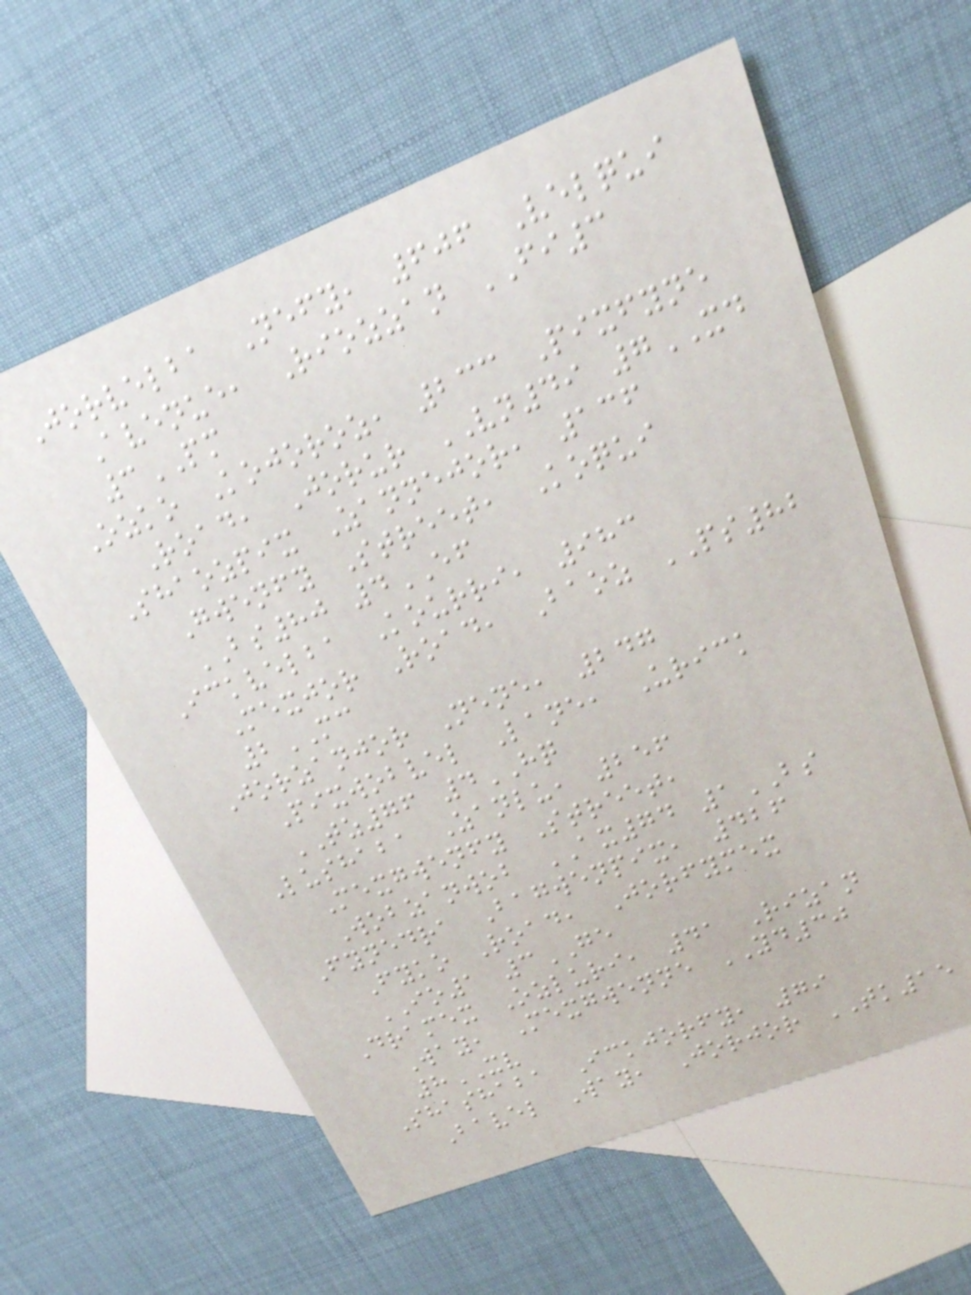Jorvelba Nefy, 606 Velqui
Avenue, Riozzan FI3
3PM
Ozko Kojoroz, 233 Pixfyne
Road, Jorur VN49 7XD
Shaozpix Zannejor, 136
Gwenfy Street, Koqui
BS80 4EF
Ickvelba Kourri, 983
Mexjor Road, Baoz PS82
2MC
Jorzanjor Nene, 247
Pixwobvel Lane, Urick
TZ76 4HQ
Lushaba Zanlu, 256
Mexgwenfy Street,
Wobzanwob AX74 1BS
Fynedra Bagwenpix, 426
Fyko Road, Jorfymex
IO1 3GE
Dramex Ozluri, 41 Rizan
Way, Mexgwenne YD30
8XV
Shashaba Ickjorfy, 79
Bavel Way, Jorjor TK15
